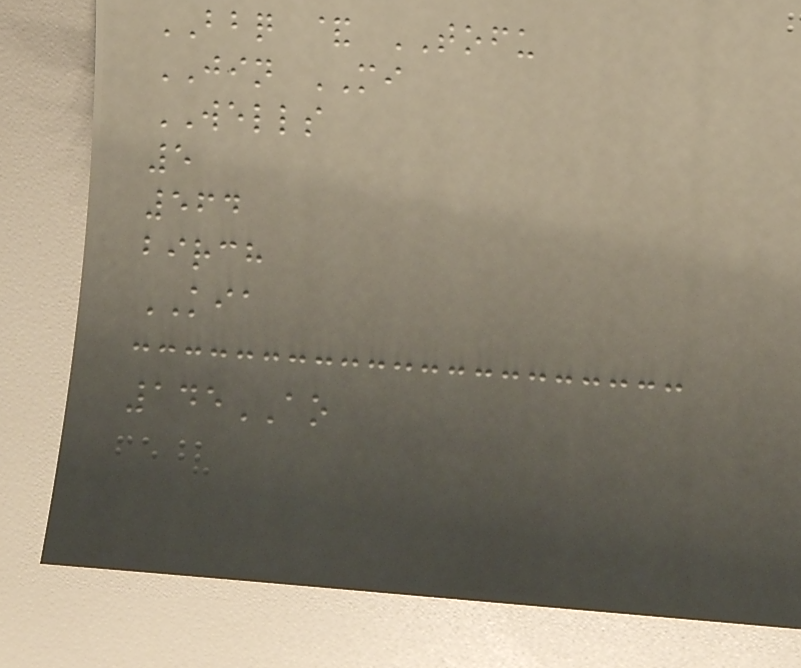BBQ & TOFU
JIN MI
WELLS
5
564
birch
KIA
145AO
